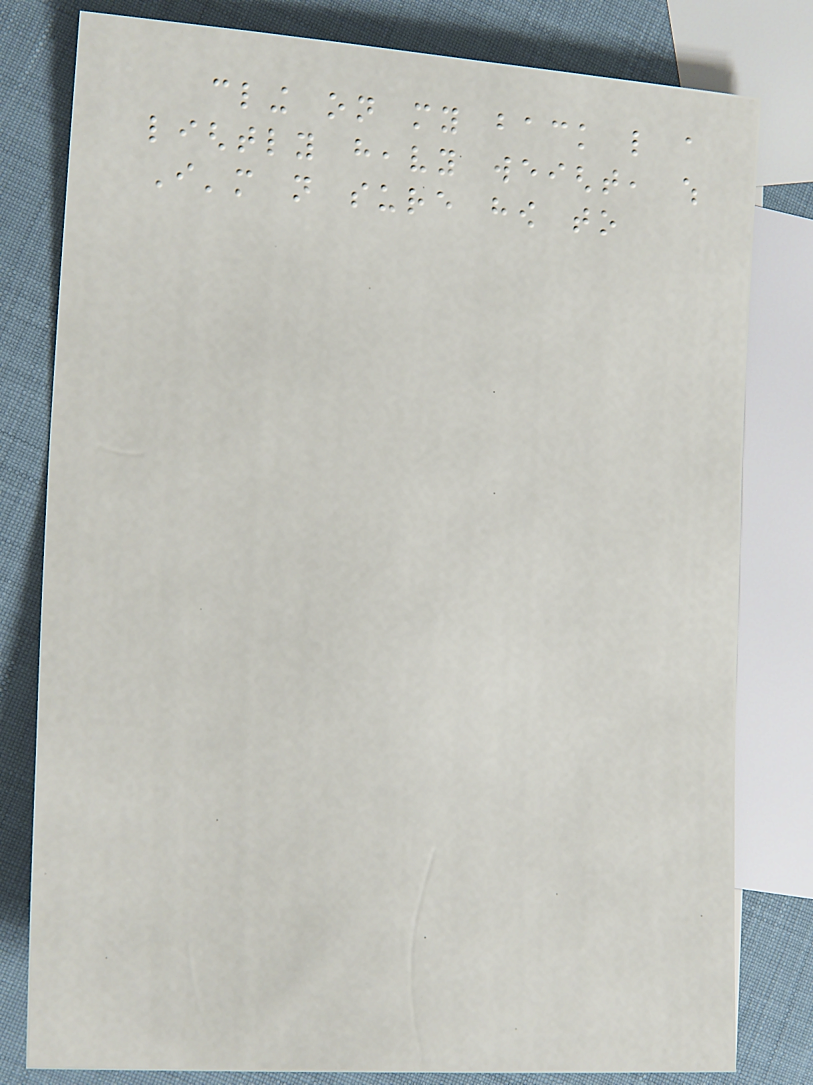cling on my back like a
lightly heavy weight, which
I'm not sure how to
